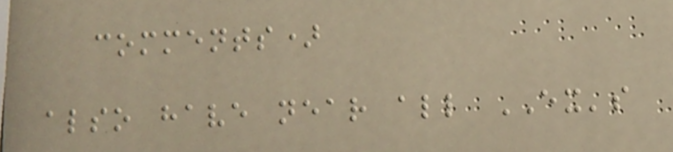comments)
also have near all EX's
